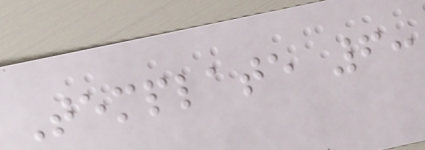Template 6:
